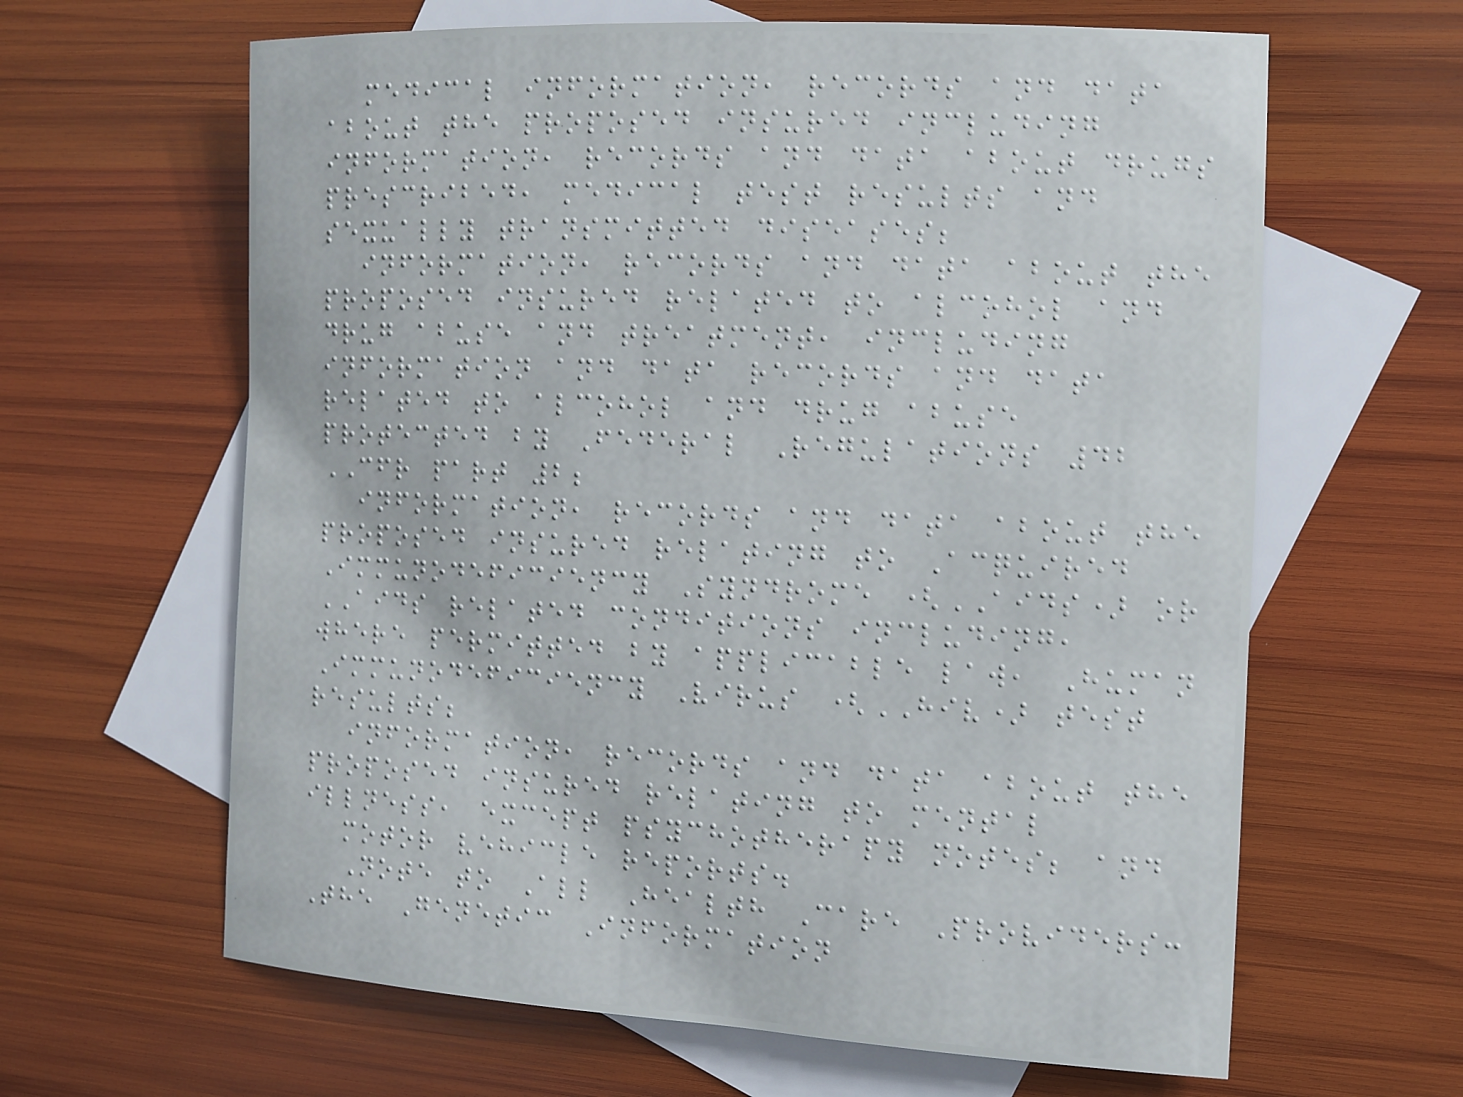medical information, records and data
about the proposed insured including
information, records and data about drugs
prescribed, medical test results and
sexually transmitted diseases;
information, records and data about the
proposed insured related to alcohol and
drug abuse and treatment, including
information and data records and data
related to alcohol and drug abuse
protected by Federal Regulations 42
CFR part 2;
information, records and data about the
proposed insured relating to Acquired
Immunodeficiency Syndrome (AIDS) or
AIDS related conditions including,
where permitted by applicable law, Human
Immunodeficiency Virus (HIV) test
results;
information, records and data about the
proposed insured relating to mental
illness, except psychotherapy notes; and
motor vehicle reports.
Note to All Health Care Providers:
The Genetic Information
